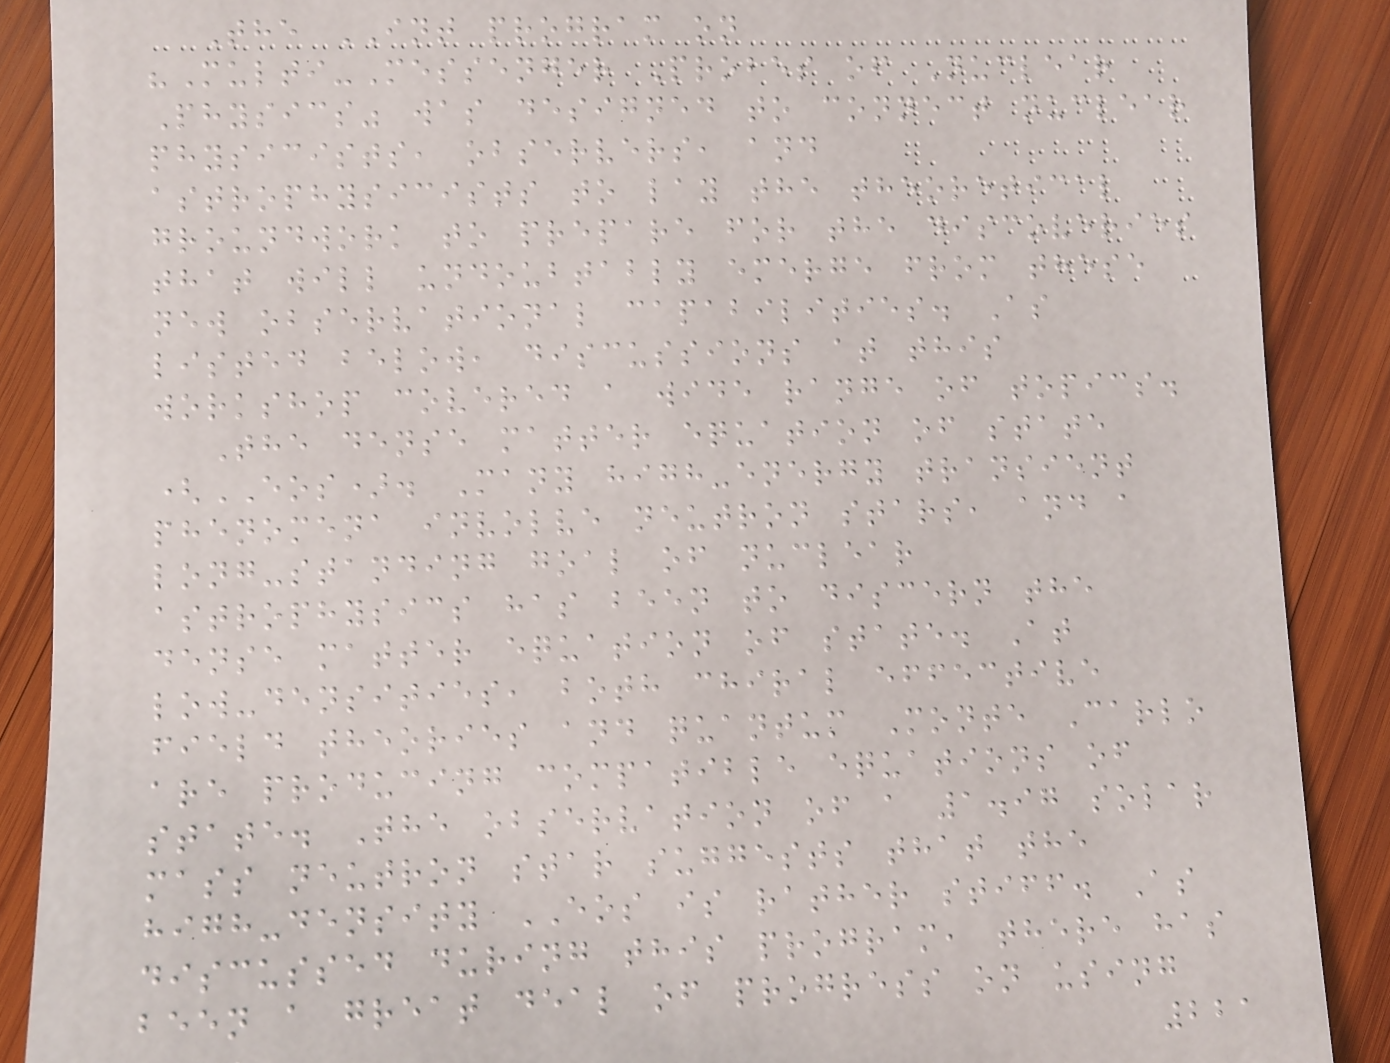The INT program on
"Multi-Messenger Probes of Nuclear
Physics" was designed to connect nuclear
physicists, observers, and
astrophysicists to lay the theoretical
groundwork to prepare for the discoveries
that will undoubtably emerge from these
new observational capabilities. As
listed below, discussions at this
workshop covered a wide range of topics.
The dense matter equation of state
(EOS). Many high-energy transient
phenomena involve neutron stars, and a
long-standing goal of nuclear
astrophysics has been to discern the
dense matter equation of state. At
low-densities, both chiral effective
field theories and quantum Monte Carlo
are producing compatible equations of
state. The observation of a 1.97 solar
mass neutron star suggests that the
high-density EOS is rather stiff. As
discussed during this program, there has
been a great deal of progress on using
221
